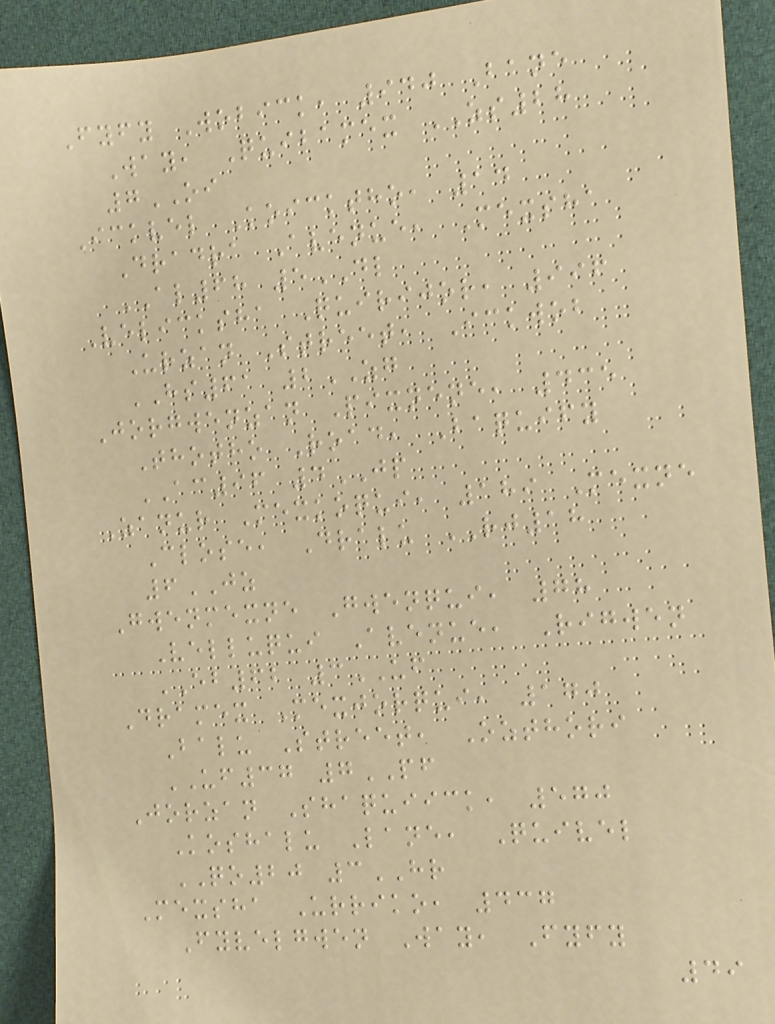Fyfy Wobick, 940 Bane
Way, Quibamex ZS28
7OI
Ickvel Koicktho, 14
Dradra Avenue, Mexsha
AL68 5DL
Velicksha Quirijor, 996
Urzan Street, Ickwob
HS61 2ZG
Jorgwenzan Pixnene, 435
Thotho Road, Baquify
AC96 4JP
Zanur Mexkoqui, 189 Mexne
Close, Dralu RJ18
6JZ
Gwenmexne Gwenqui, 78
Velluqui Avenue, Rigwen
EB62 3UF
Dramex Mexjorqui, 170
Balu Street, Ozthori
UF37 7PF
Jorzan Shaquiick, 570
Koshalu Lane, Quivel
QO20 3HR
Mexsha Urriko, 437
Fyvelgwen Way, Fyfy
49
